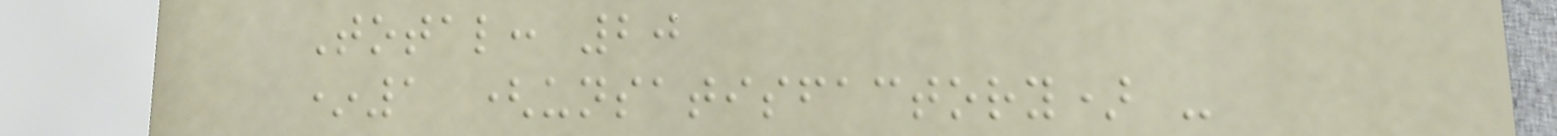Total: 20
*1 (unsatisfactory) -
